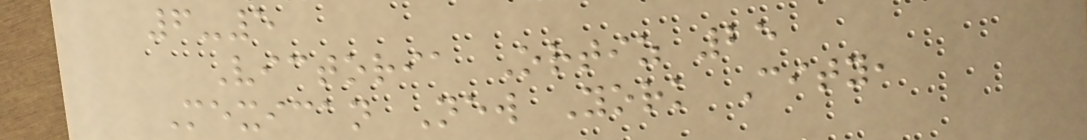6-5
Victoria Ortiz 25
Mexican New York City,
